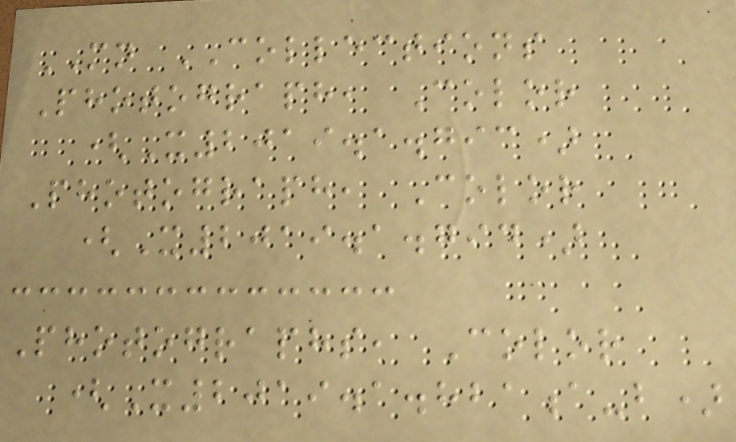MN COLLECTIONS
Photograph, Color
(X2019.1.793)
Photograph, Color
(X2019.1.794)
Photographs, Color
(X2019.1.821a-b)
